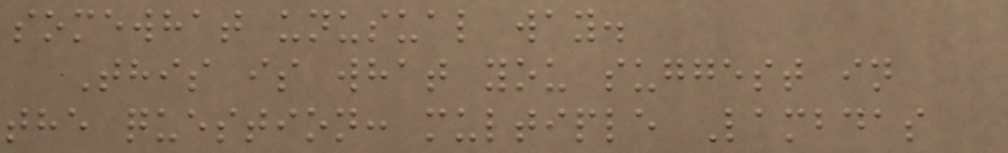somewhat unusual way.
This is what you suggest in
the question: multiple Lambdas
